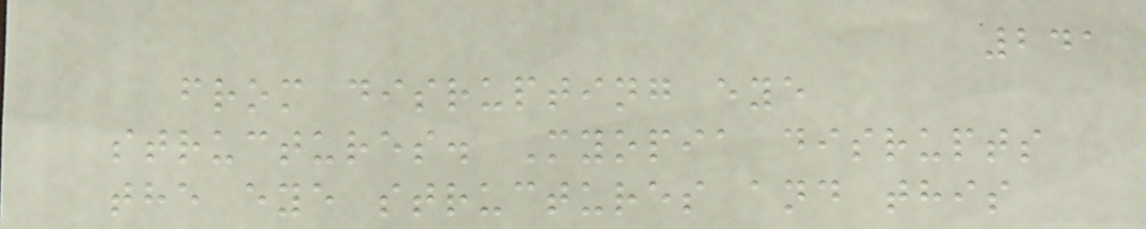241
from disrupting eye
structures. Myopia disrupts
the eye structures and this
